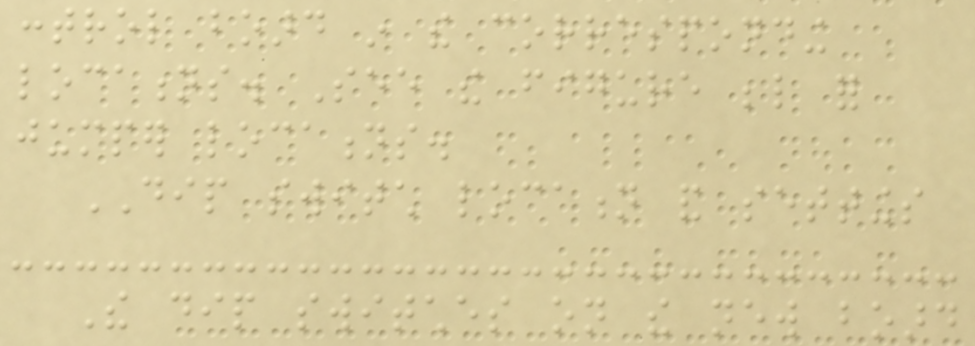control board in the corresponding
locations. See the figure below for
jumper locations.
DIP switch location and settings
The dip switches on the new board
